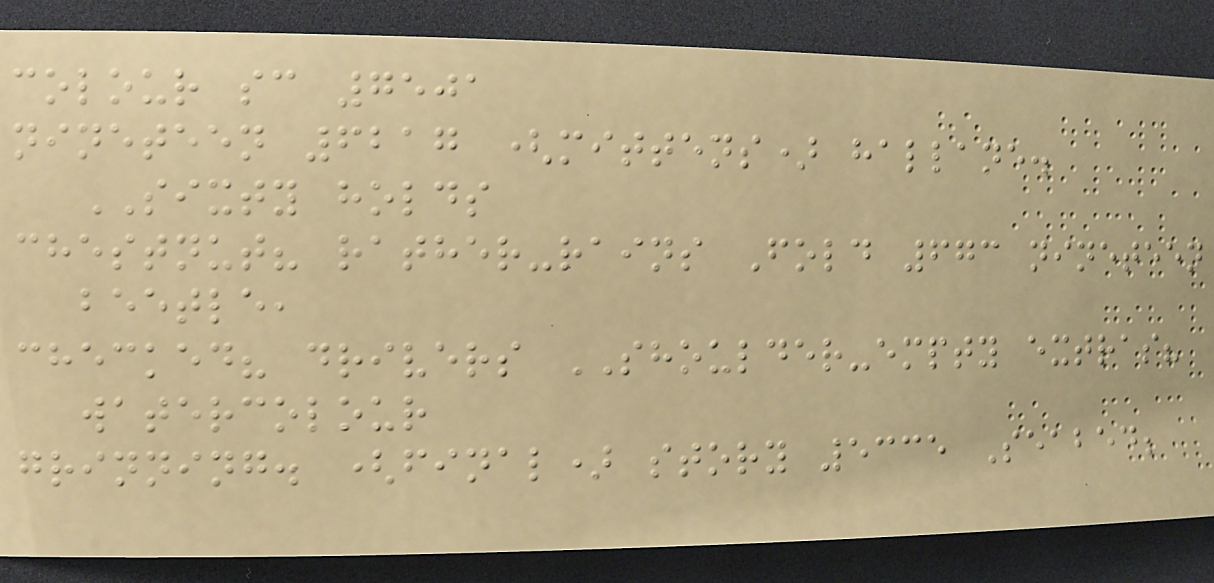colour sc 7501
nineteen 6217 (mittens) hallane.
SIXTY holds
chestnut? rather-rains Fold 673 nineteen
beetle,
checked? drivers SHOULDER-empty extras?
watercolour
grinning. (final) story 5335 Seabed;
